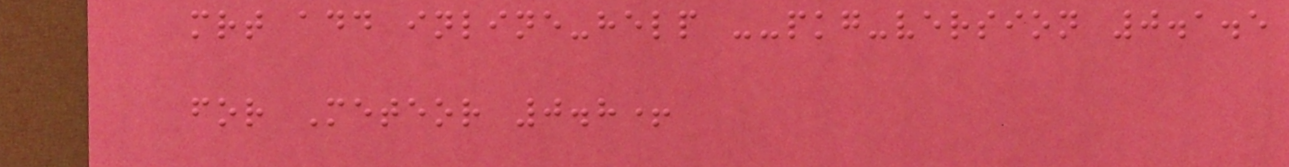mrt add inline-help --pkg-version 0.1.5
for Meteor 0.8+
